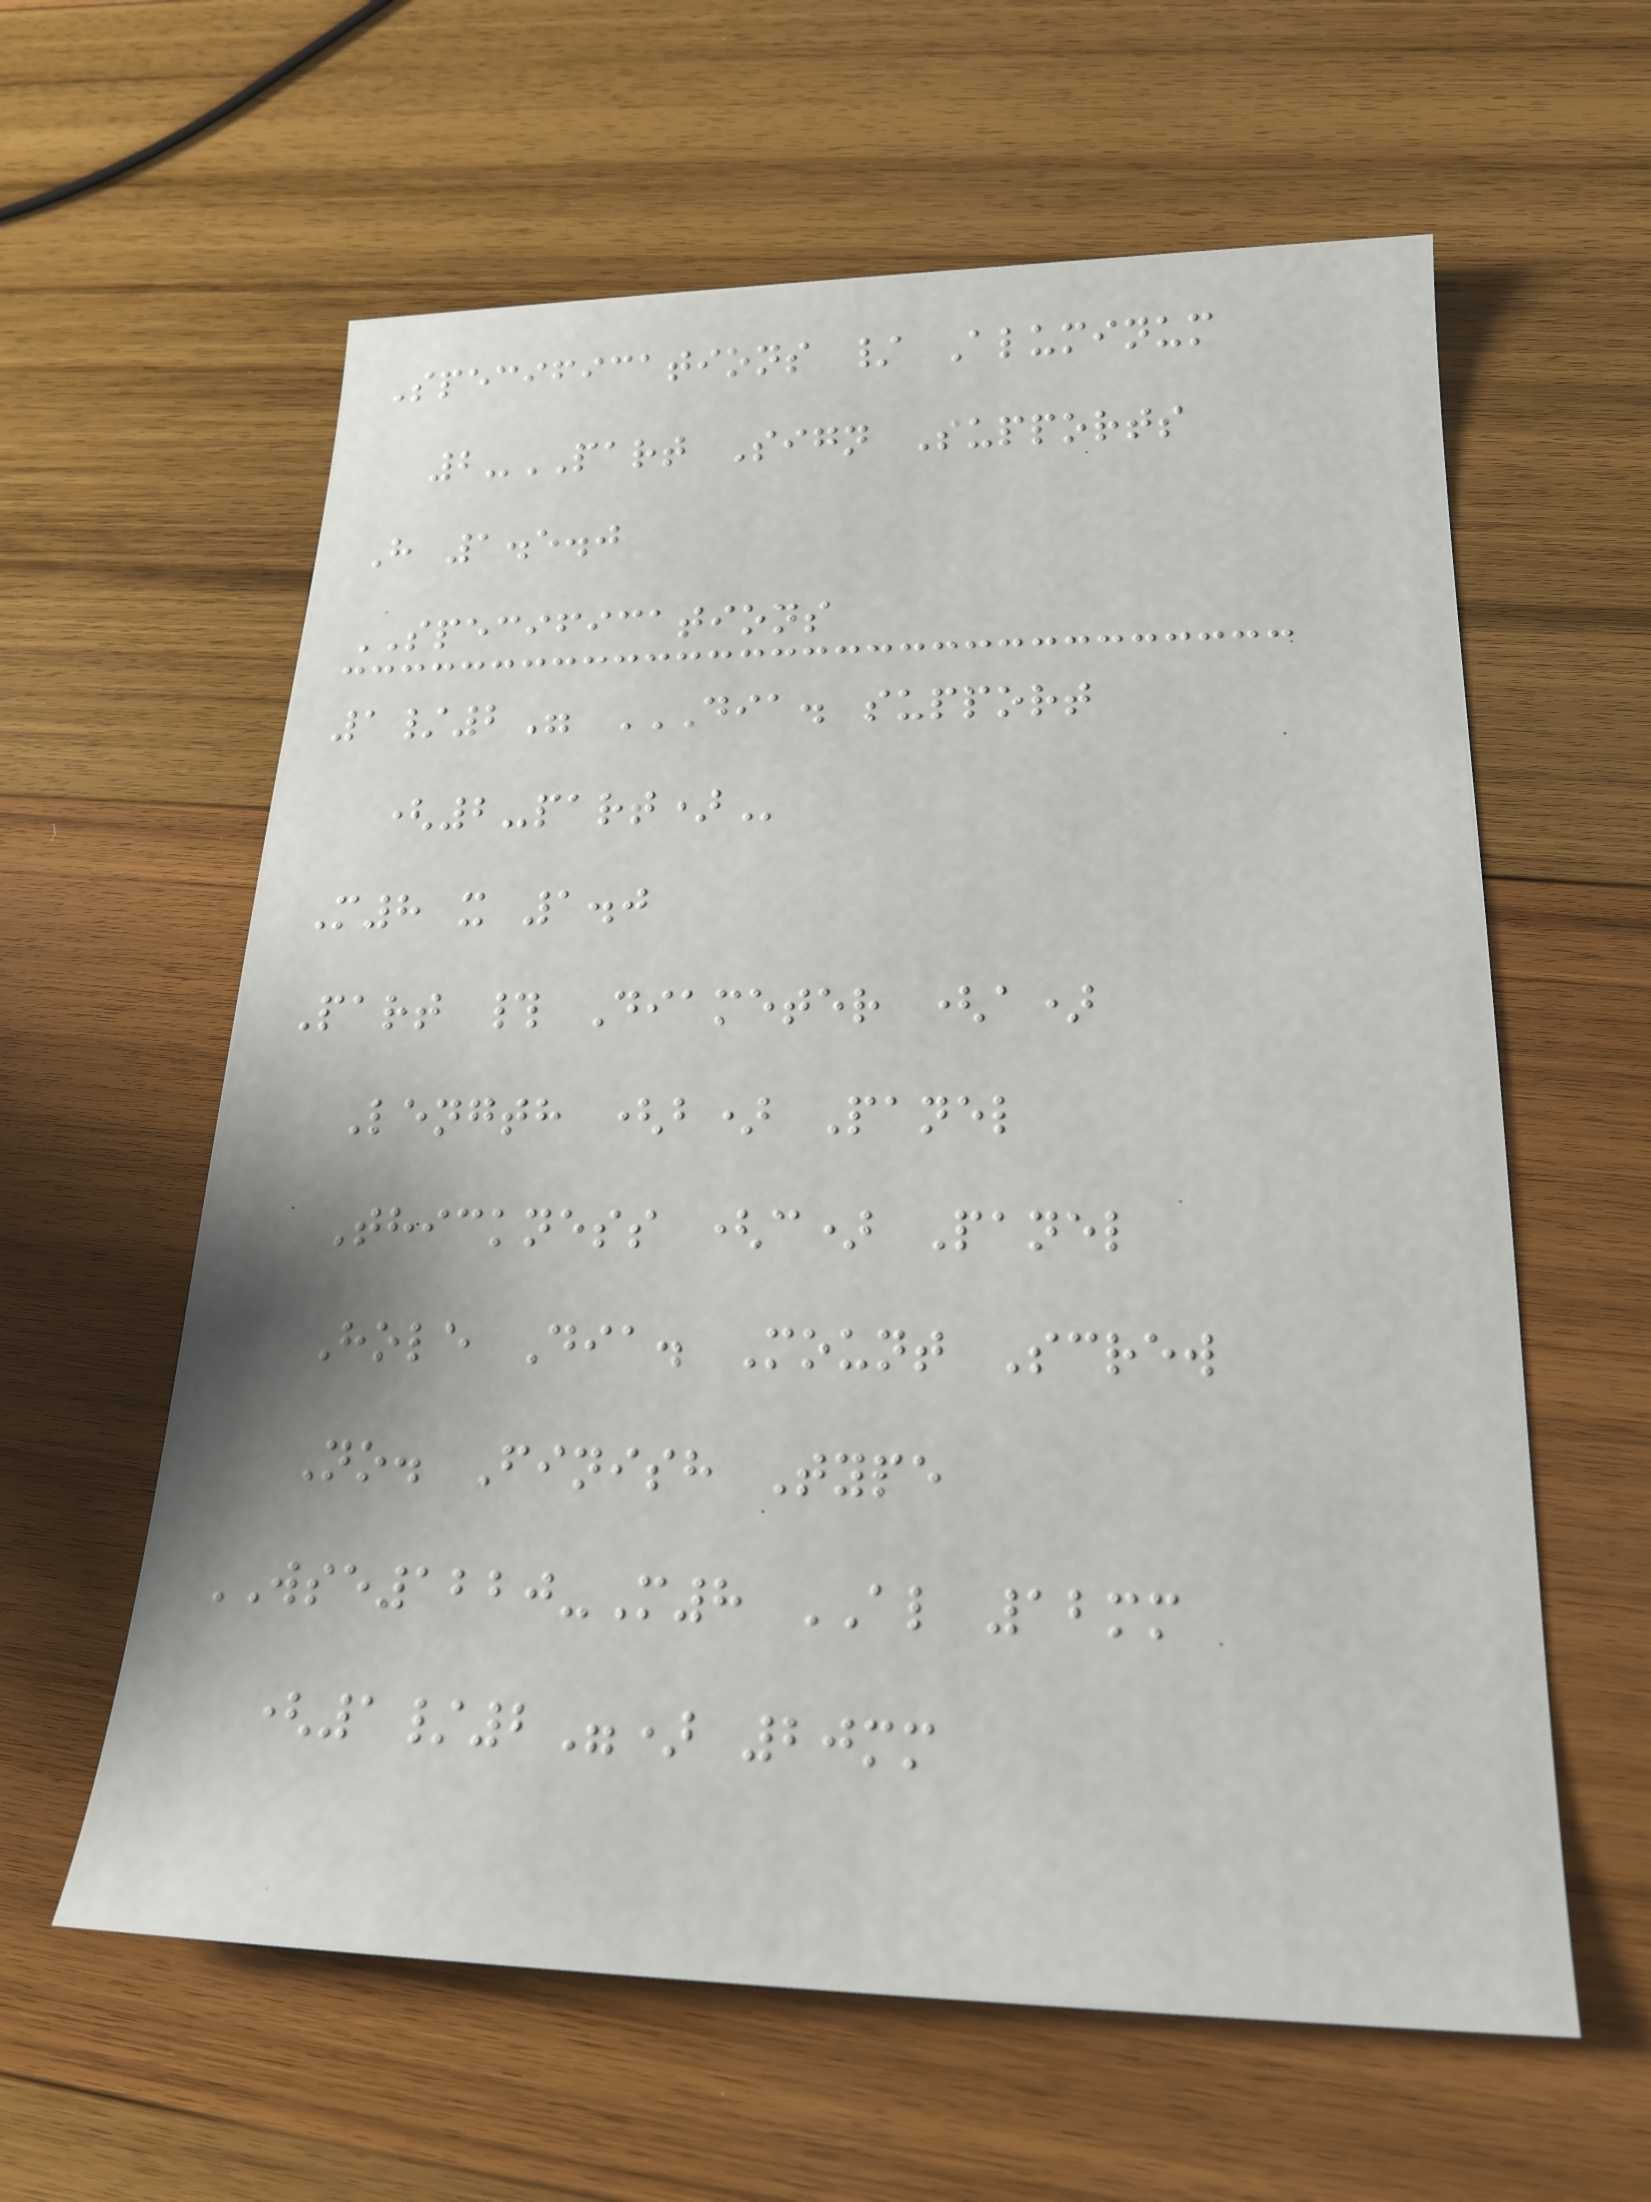Specifications / Aluminum
2-PART Sign Supports
H 1.5.0
SPECIFICATIONS
1/2" DIA. SUPPORT
(2-PART)
M8 x 1.0
Part # Diameter (a)
Length (b) Panel
Thickness (c) Panel
Hole Dia. Mount Screw
No. Finish Type
WSE1220-M8 AL 12mm
(1/2") 20mm
